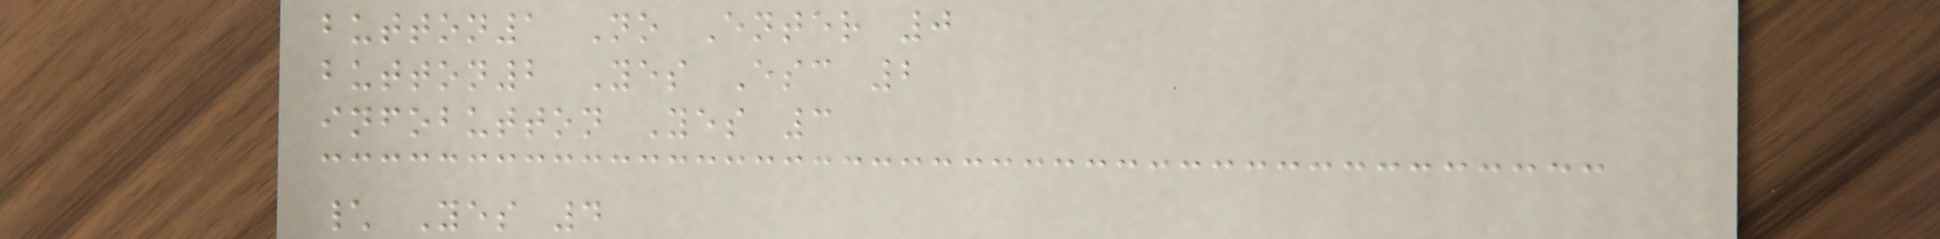button1 No Enter 0
button2 Yes Esc 2
infobutton Yes 3
\ Yes 4
